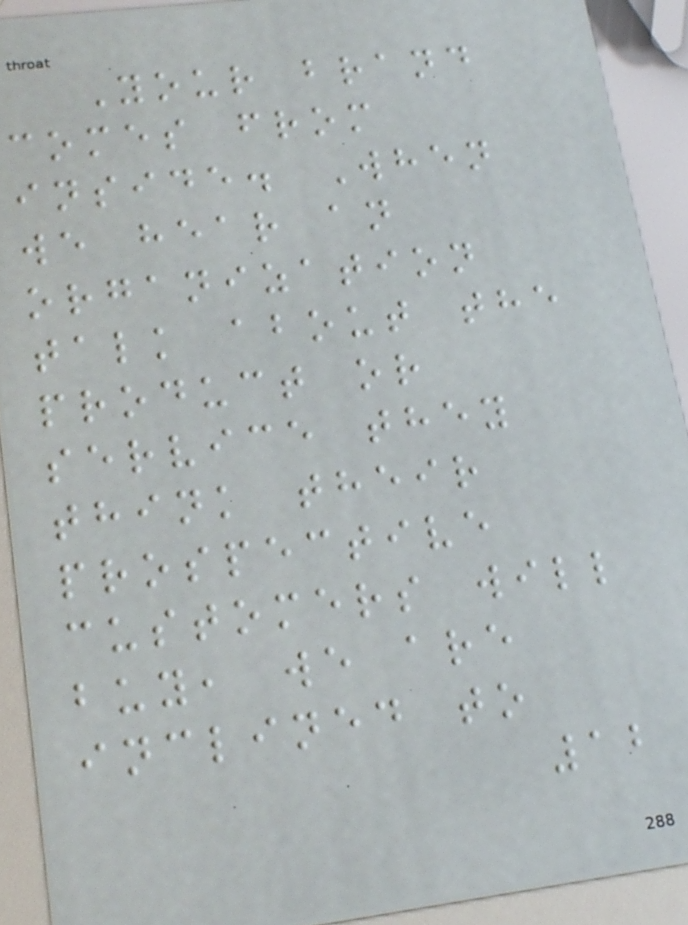Your brand
comes from
inside. When
we hear an
organization
talk about the
product or
service they
think their
prospective
customers will
buy, we are
inclined to
12
